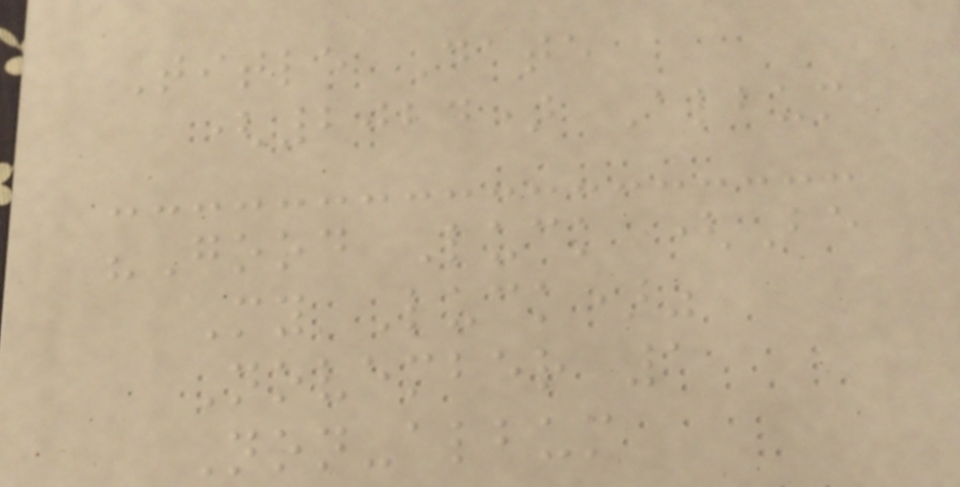Title Date
(2024) Album
"Good Luck (Be
My Luck)"
November 1
Non-album
